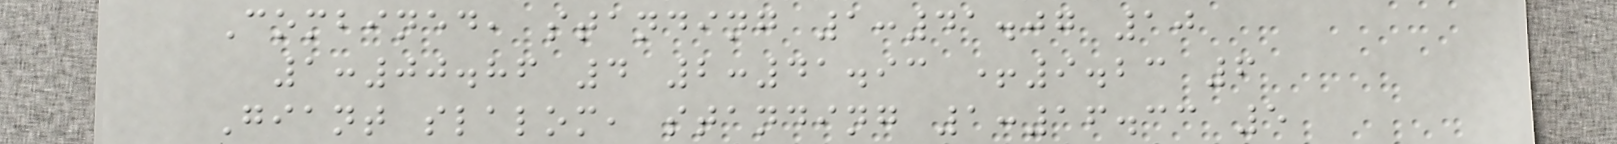Combined, standing 1:41.07 10
1:00.86 4 2:41.93 +9.23 6
Giant slalom, standing 1:16.33 5
